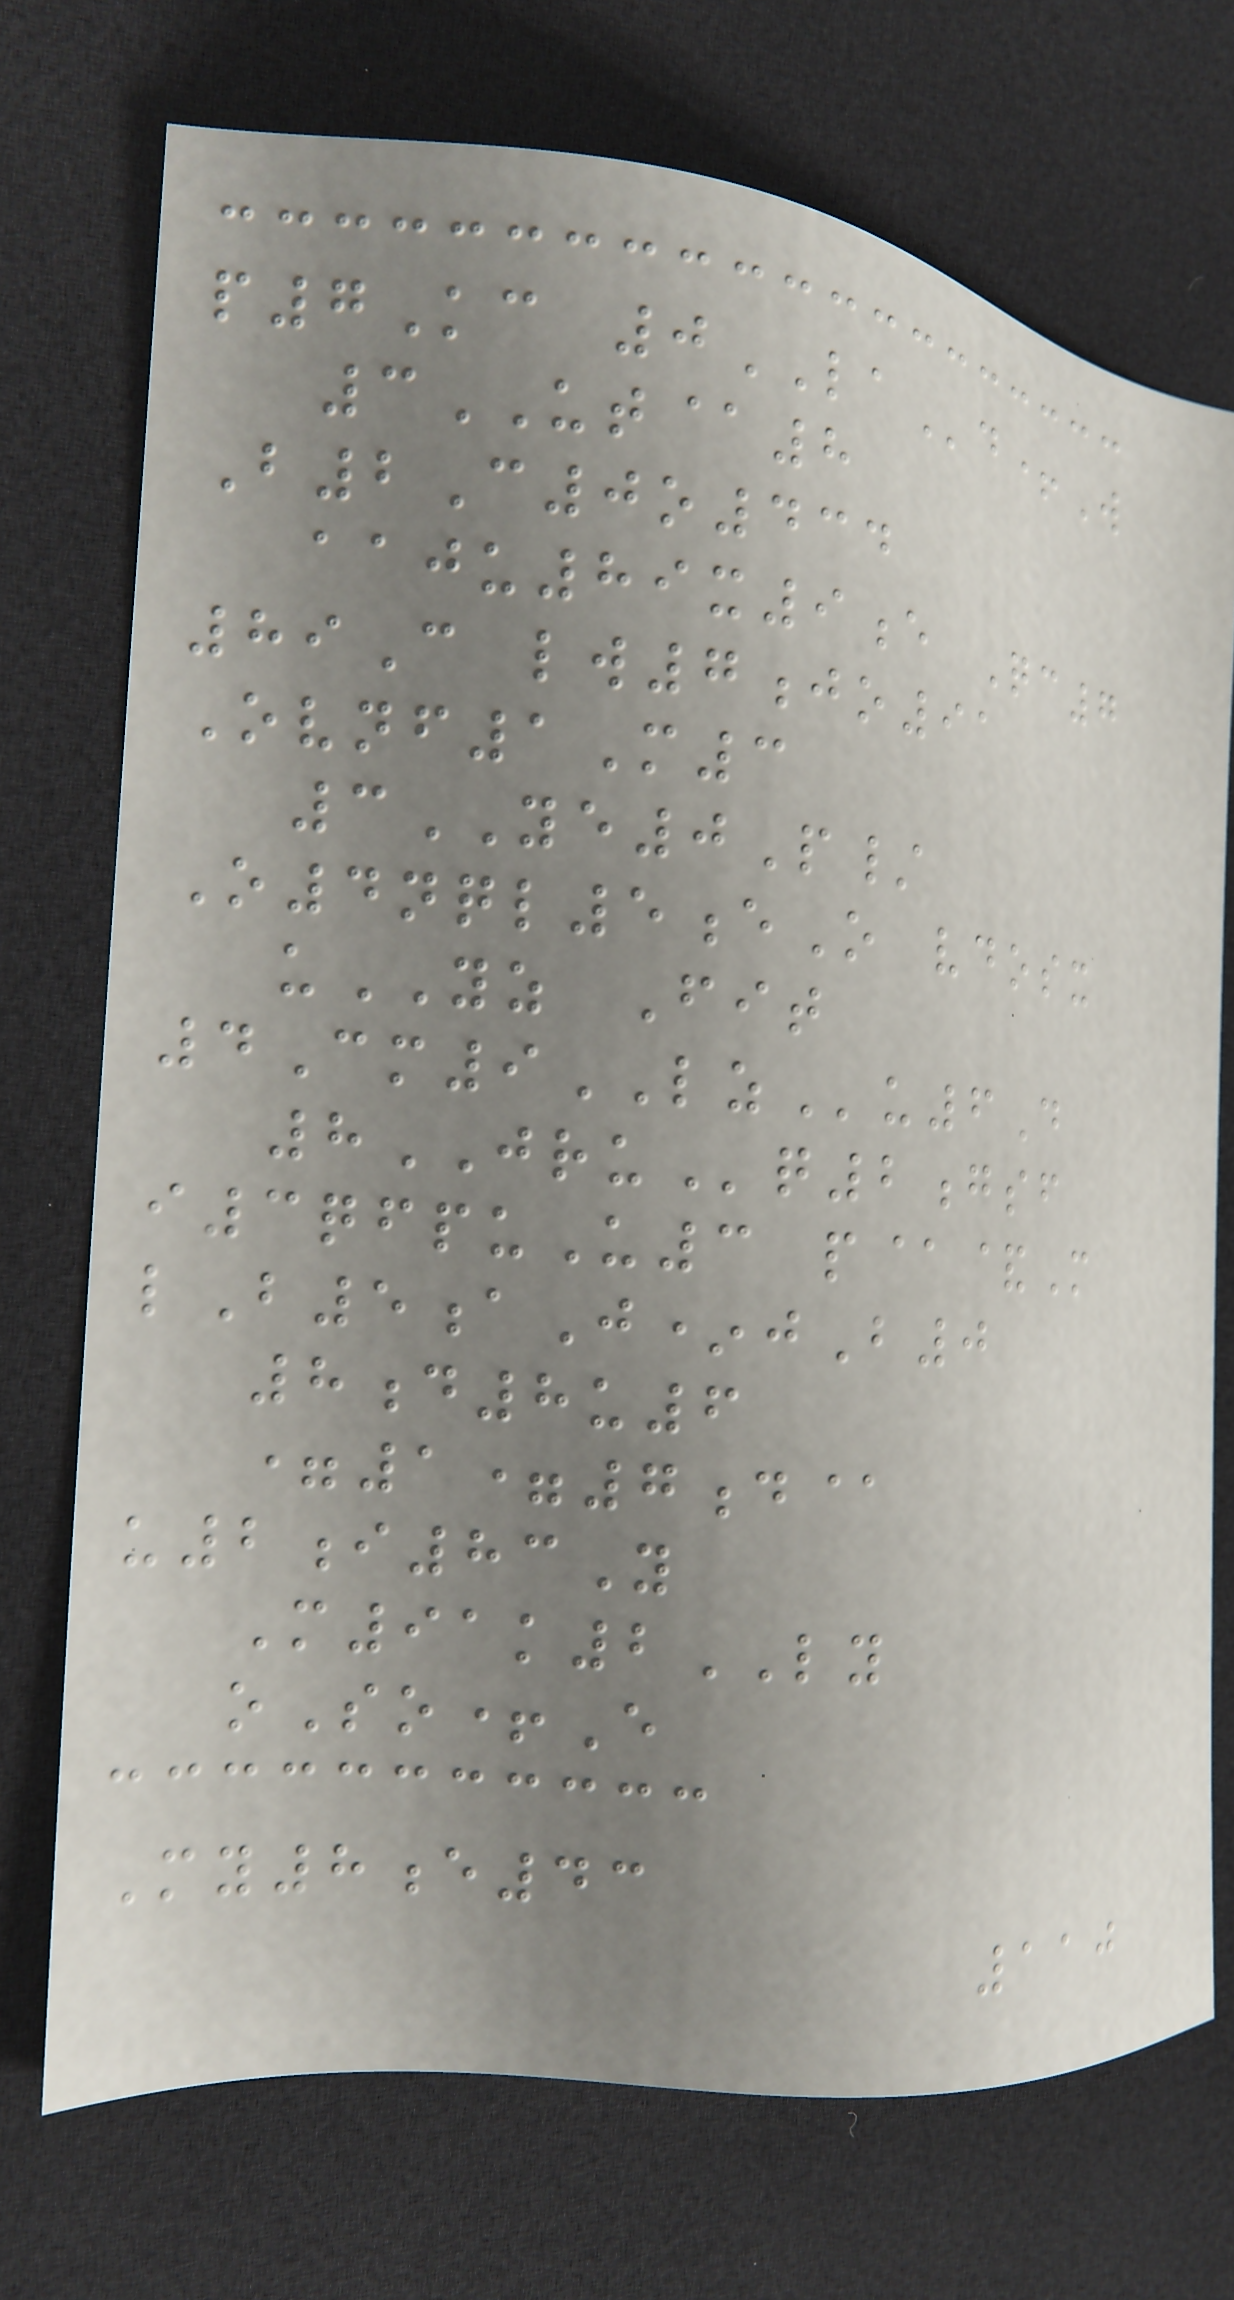p7Kc 0LAd+W
3UT@8
B2C0o434
aaju89x9e Qc7
89C lw7jo91
Ovnf1M3
3YE0P/
O4nql5eO vdosx
uYZ Fit
4Cm9LZu6D
8JRUq2gsf
i3qfpuU3 p@&M
lB5aJ*jB0
8d8u6
=1=7d@
u2i83Y
M91k2LY
oSo+E
My8e43
110
